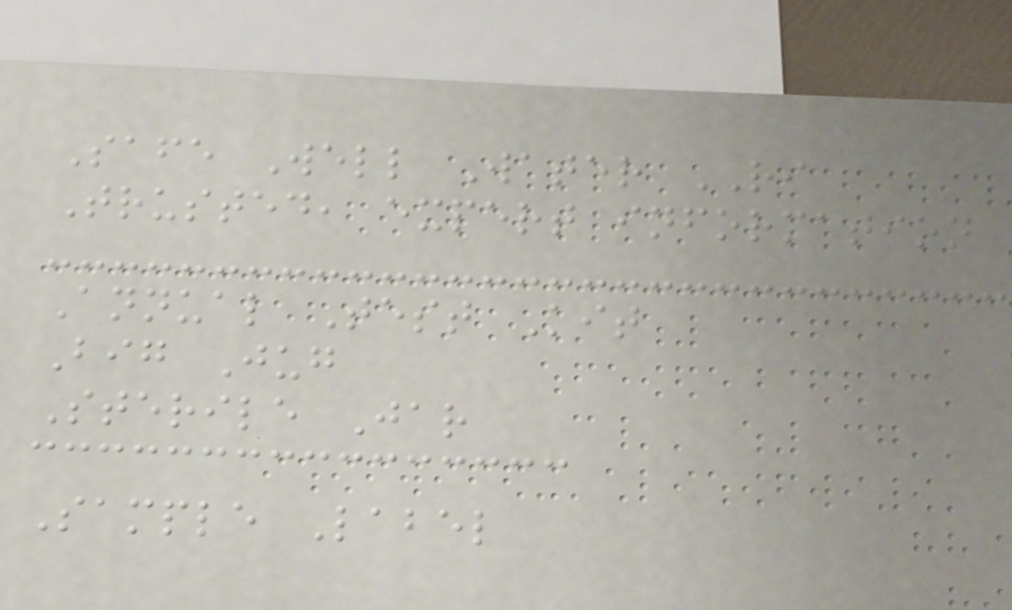Safe Well Water RI
Trusted, expert information
Annual Test Kit
Big Jug
Sterile Jar
Sample Label
